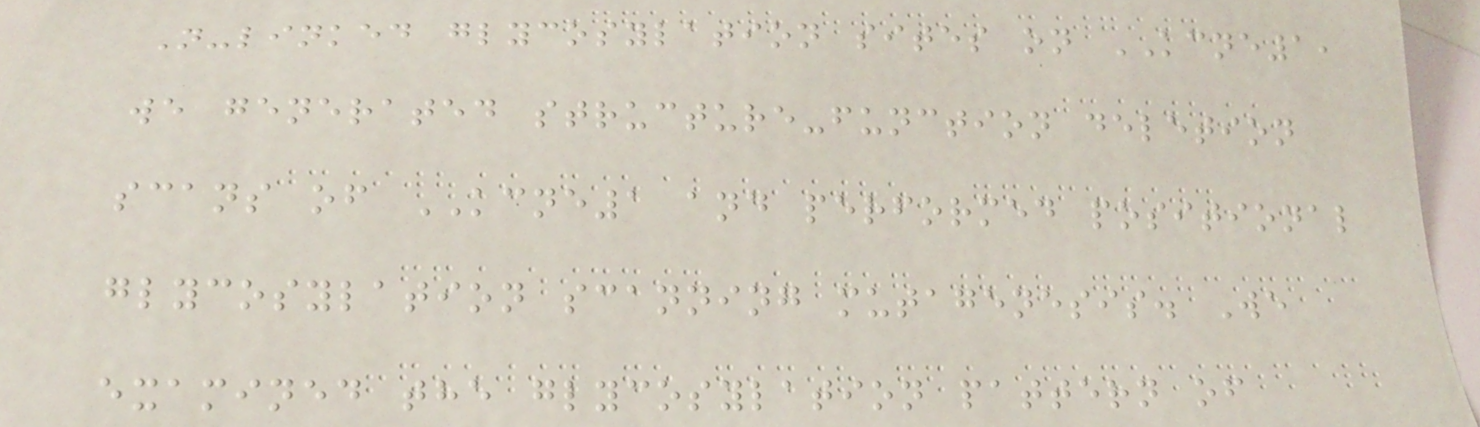N-linked glycosylation sites on KCNE1,
we generated structure-function deletion
scans of KCNE1 and performed positional
glycosylation scanning mutagenesis. We
examined the glycosylation pattern of
